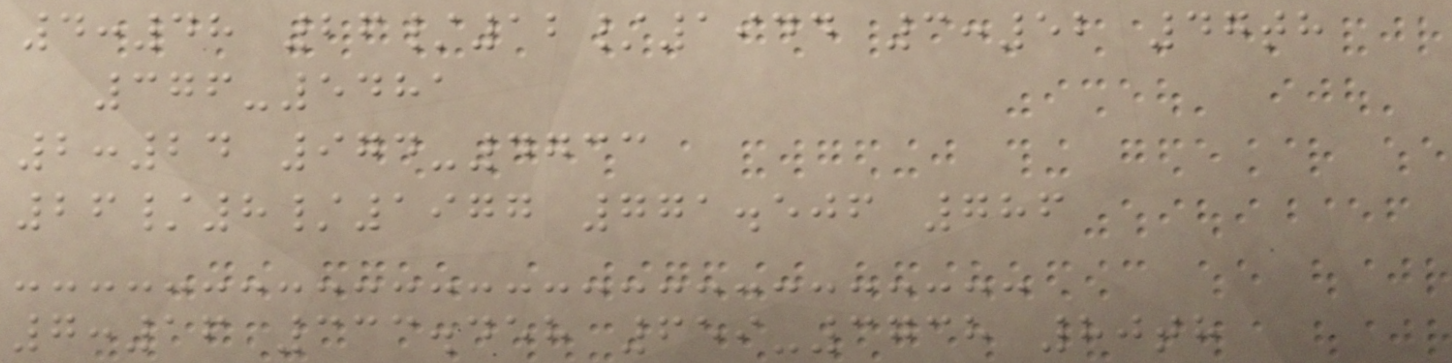4:48 26/12/1944 3:52 47th
376-5481
2:24 974-4733
26/8/1977 771.506 786
7:16 333.458 659-3738 80th
